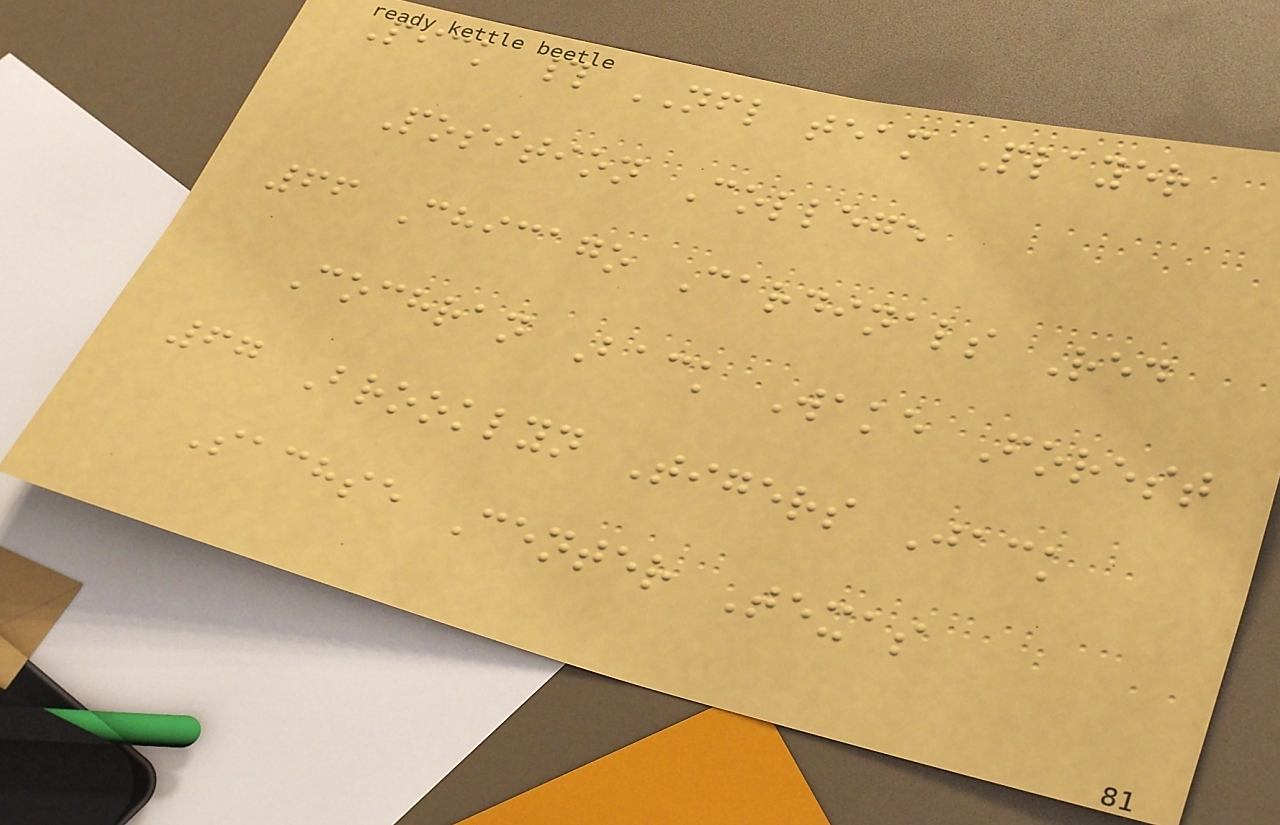Pick # NFL team Player
Position College
66 Chicago Cardinals Red
Cochran Back Wake Forest
67 Brooklyn Tigers Jack
Sachse Center Texas
